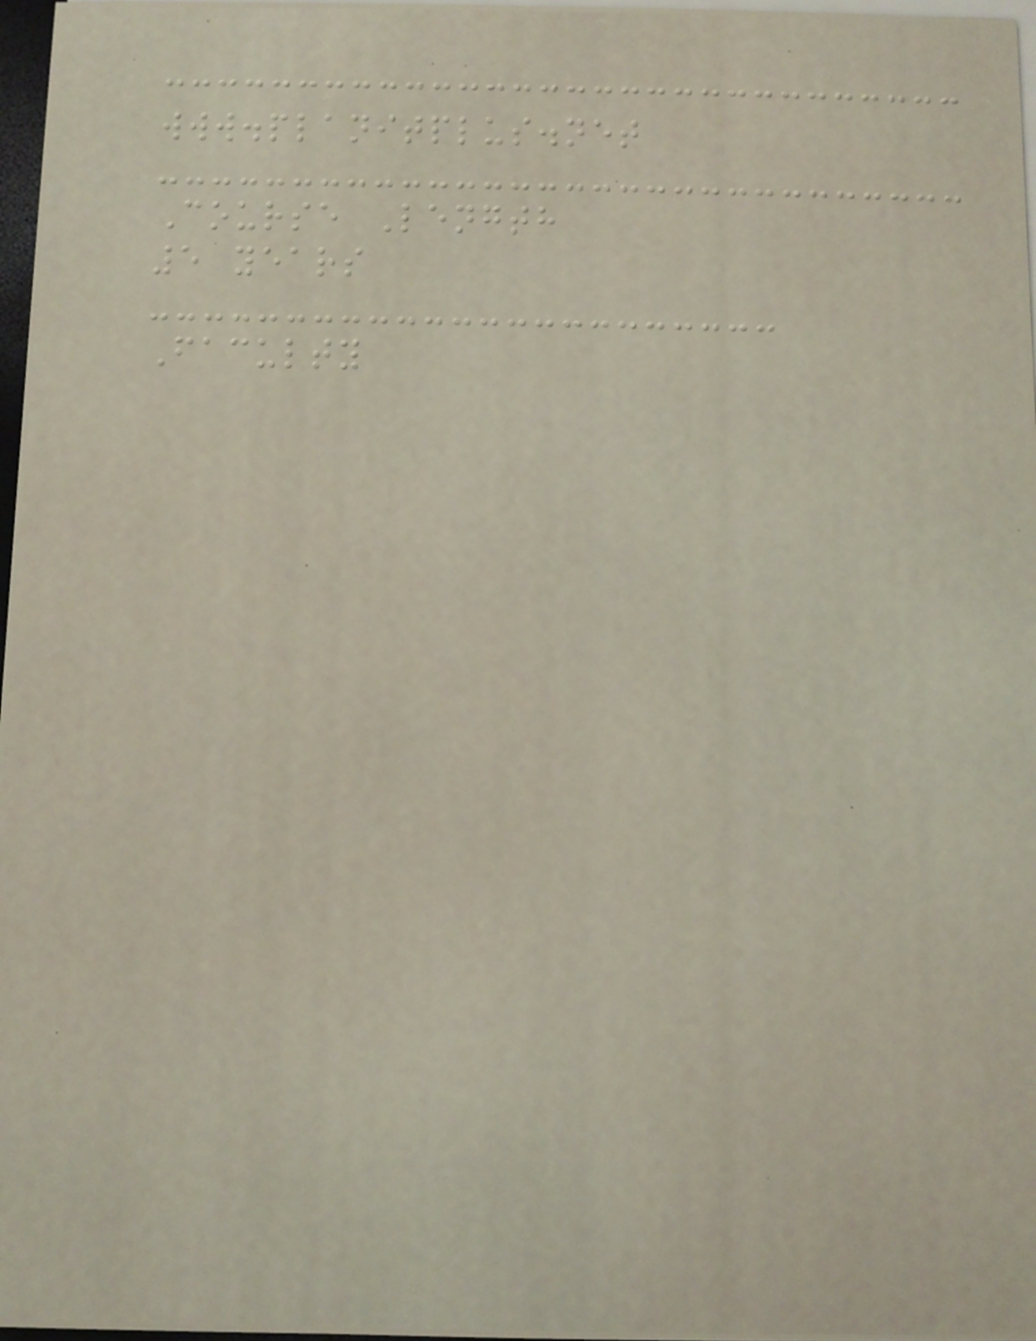www.planitplus.net
Course Length
5 years
Faculty
